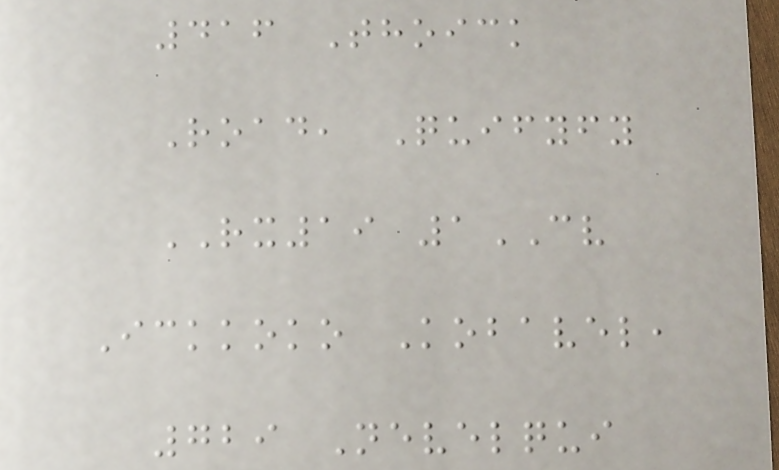416 Thoick
Road, Quifyfy
RX19 1CV
Ickkoko Kobavel,
729 Nevelqui
